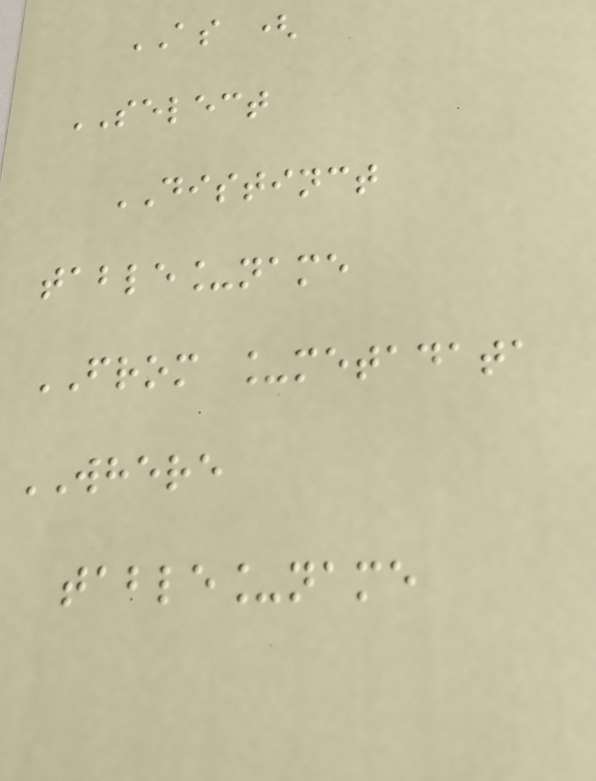AS (
SELECT
DISTINCT
table_name
FROM _metadata
WHERE
table_name
